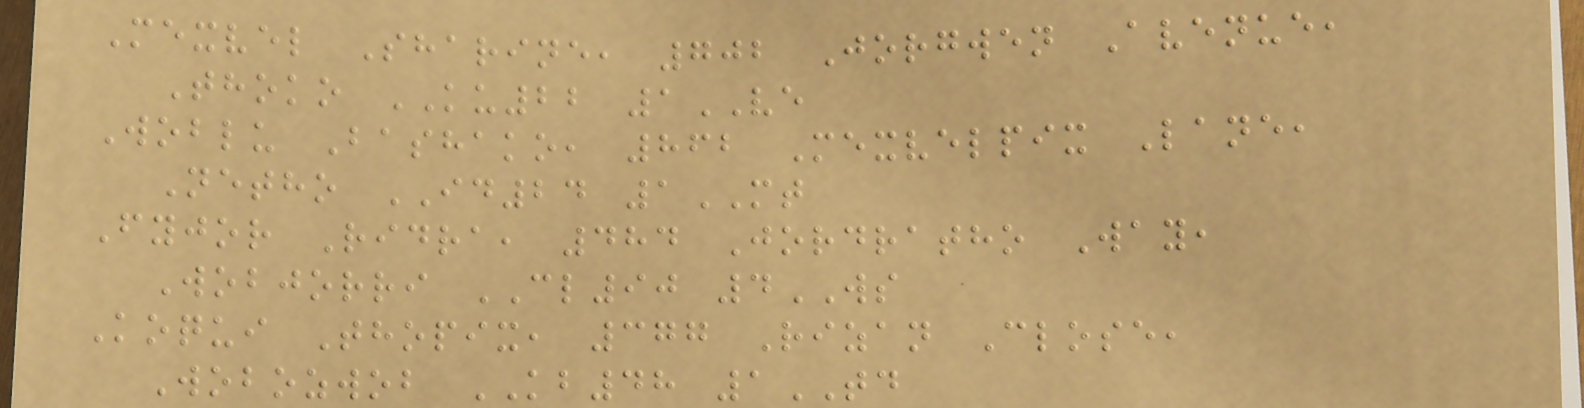Mexvel Sharine, 702 Jorgwen Avenue,
Thoko KU22 1VE
Woblu Bashako, 862 Mexvelpix Lane,
Netho ID24 1MT
Fyjor Ridra, 484 Jordratho Way,
Wobjorri CL90 4WS
Koqui Thopix, 377 Rizan Close,
Wobozwob KB48 1TD
